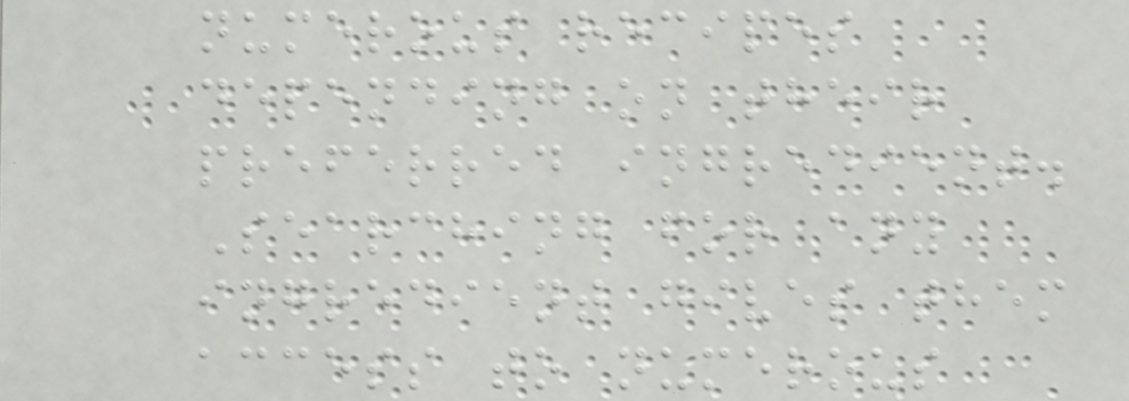numerous recipes
depending on their
preferred ingredient.
Searching for any
ingredient gives them
access to numerous
